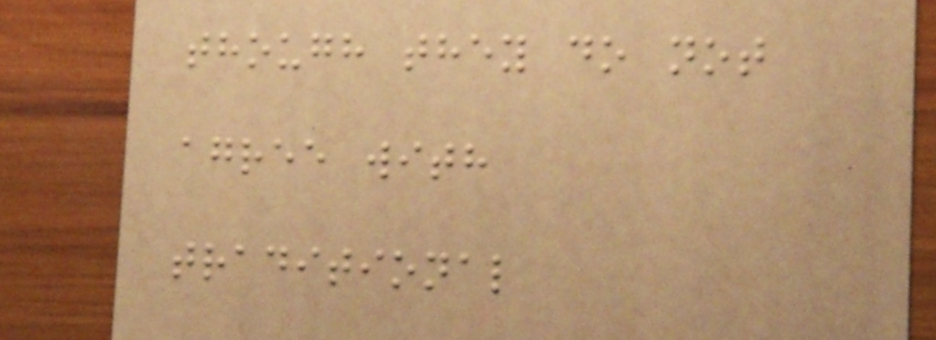though they do not
agree with
traditional
